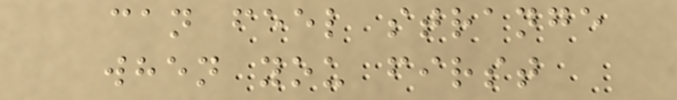can feel strange
when you first
